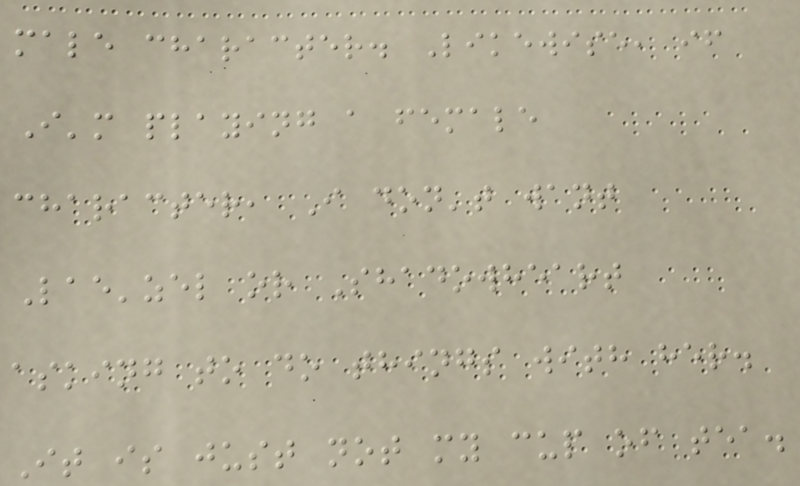male character. Likewise, if
I'm playing a female
character, I don't want
Lae'zel or Shadowheart
asking to do things with her.
It is just not my cup of tea.
